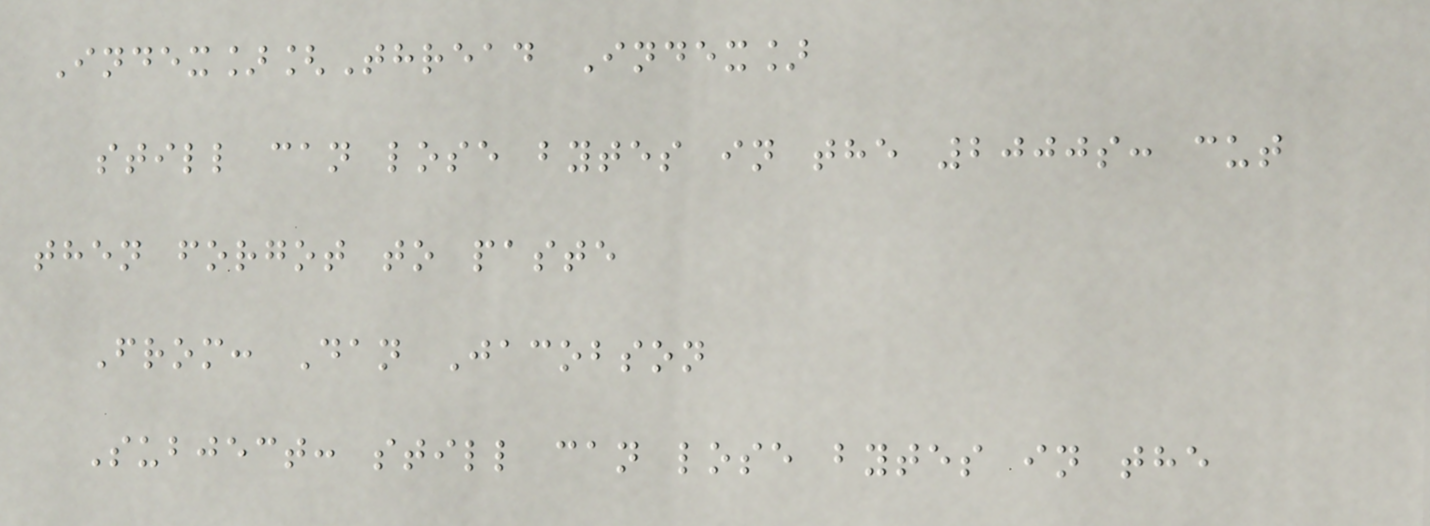Index][Thread Index]
still can lose bytes in the 2000s: cut
then forgot to paste
From: Dan Jacobson
Subject: still can lose bytes in the
